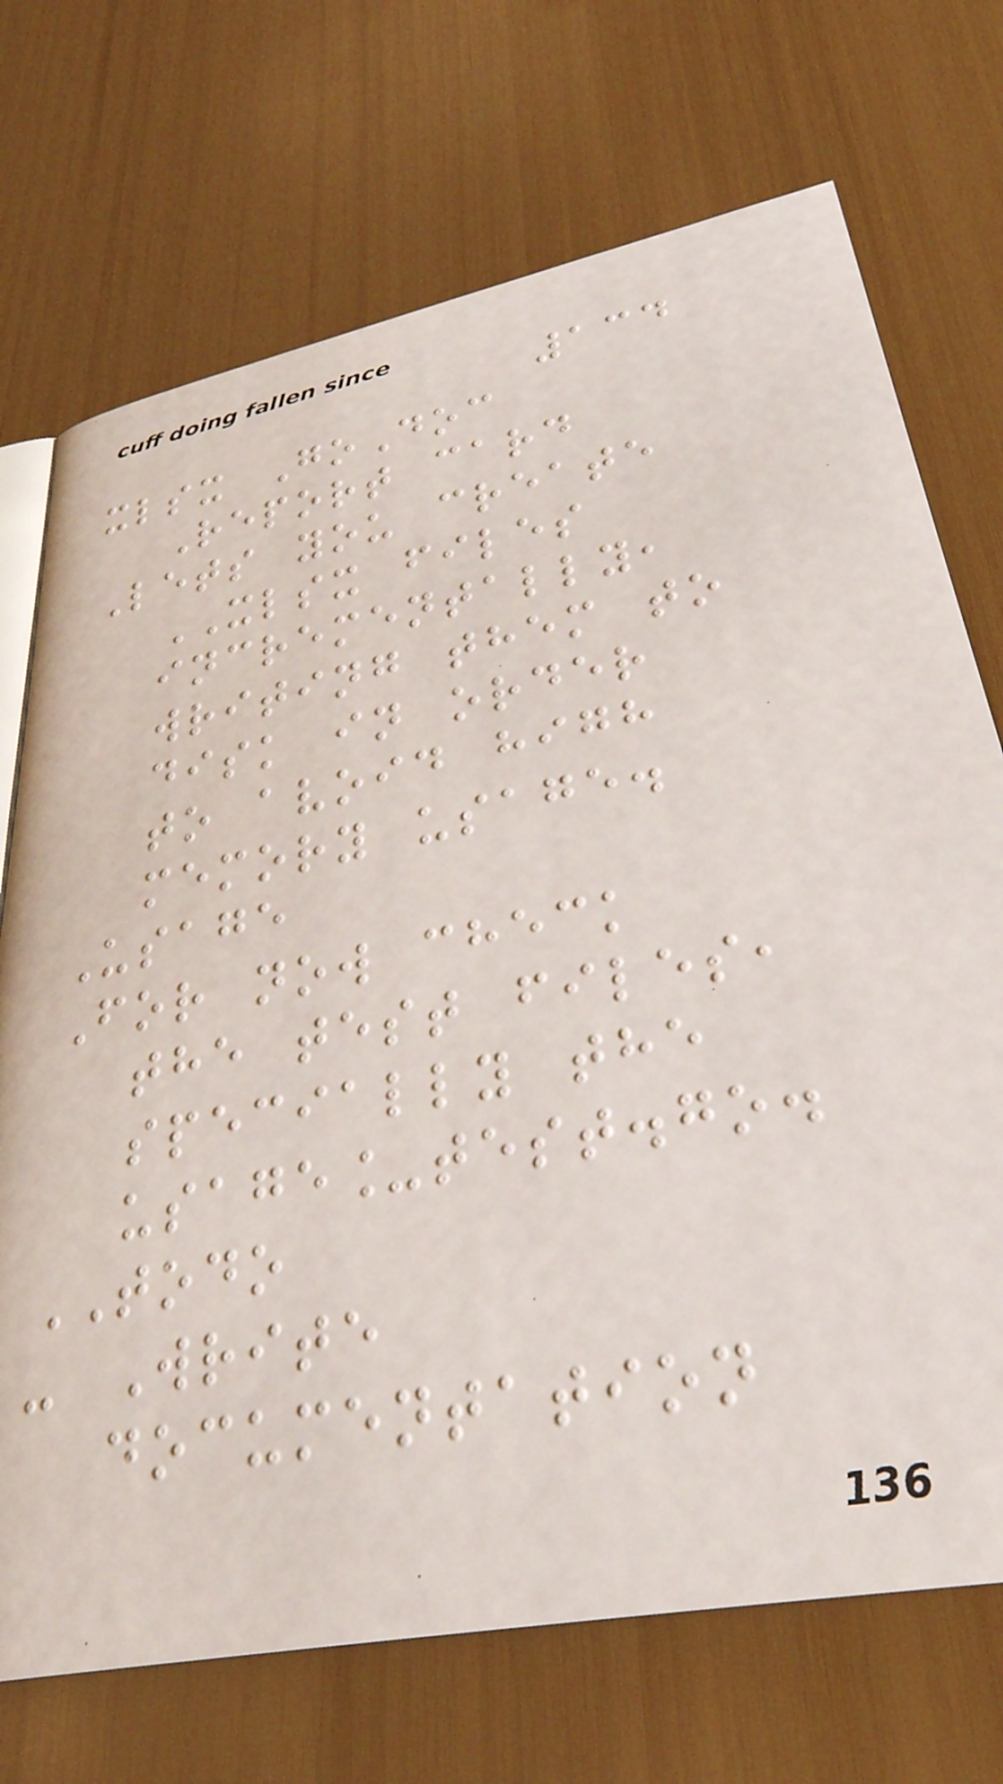134
xlsx GoDoc
Report card
Lets you create
XLSX files
incrementally,
writing them to
disk in order
to avoid high
memory usage.
Usage
For now check
the test files,
specially the
usage_test.go.
TODO
- Write
documentation
